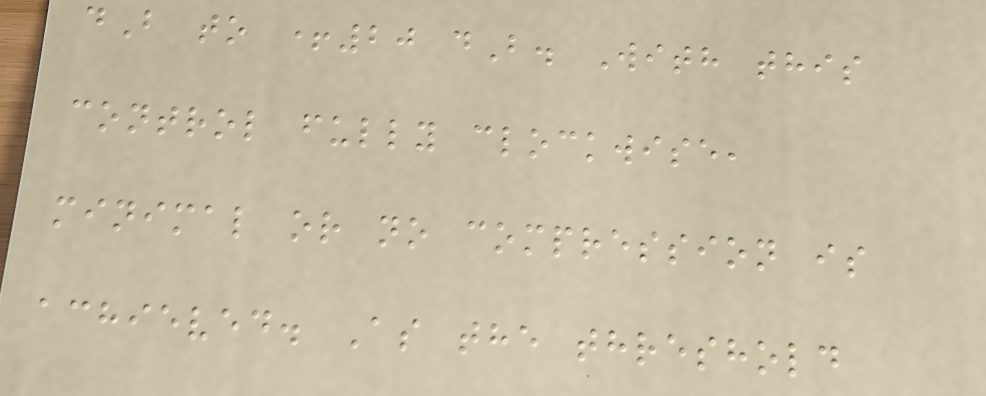dB to +20 dB. With this
control fully clockwise,
minimal or no compression is
achieved. As the threshold
